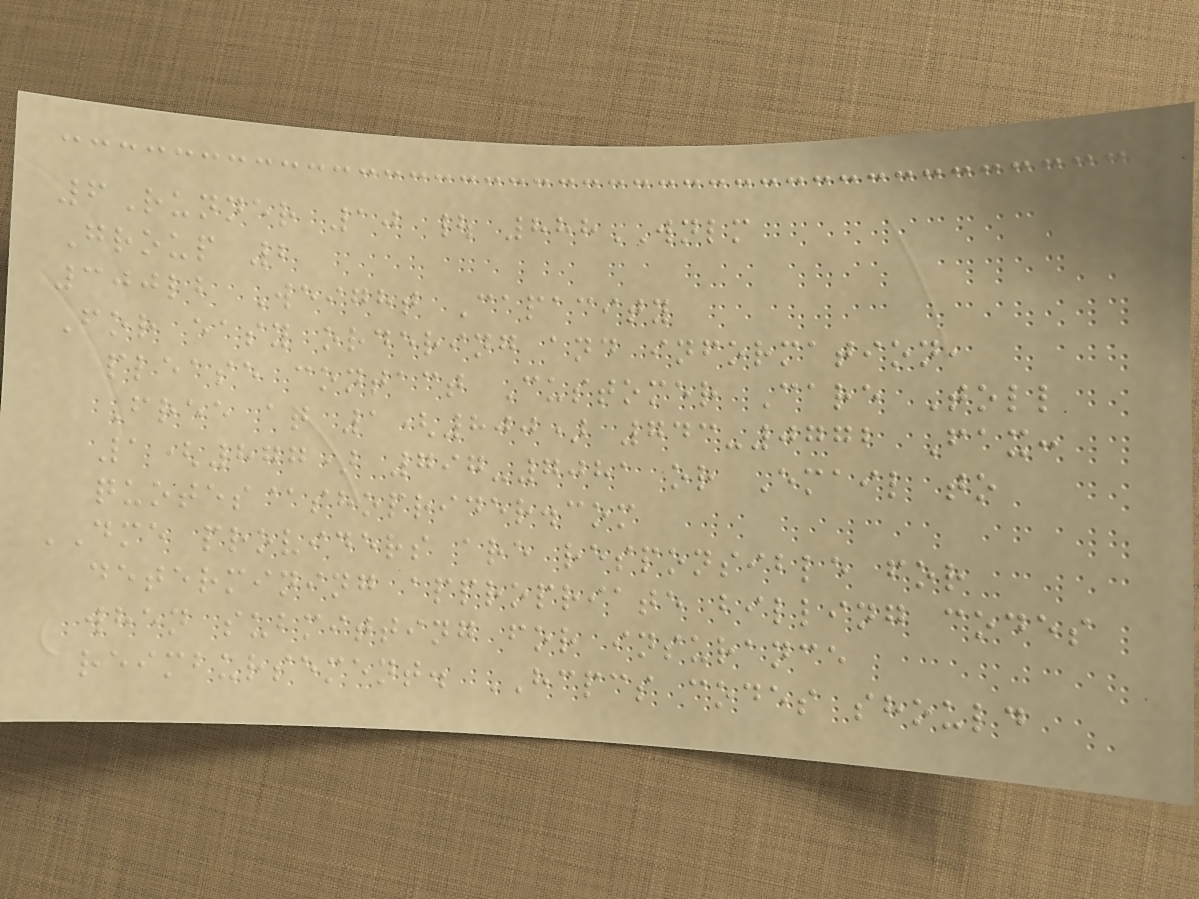6Runner 10 | 888WNLM
Group 2
300lb Weight Capacity
For easy ordering and information,
please contact Customer Care Toll
Free at 1(800) 743-0772 Fax:
1(877) 797-7081 or Email to
quotes@shoprider.com
DME providers are responsible for
determining appropriate billing codes
when submitting for insurance
reimbursement. HCPCS codes should
